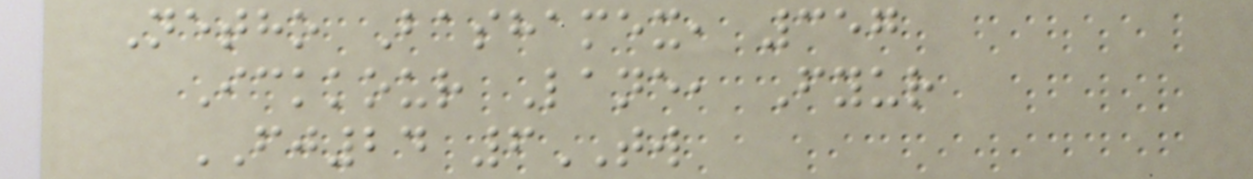Netho Bashamex, 357
Ickkour Lane, Fyur
FJ24 6TW
